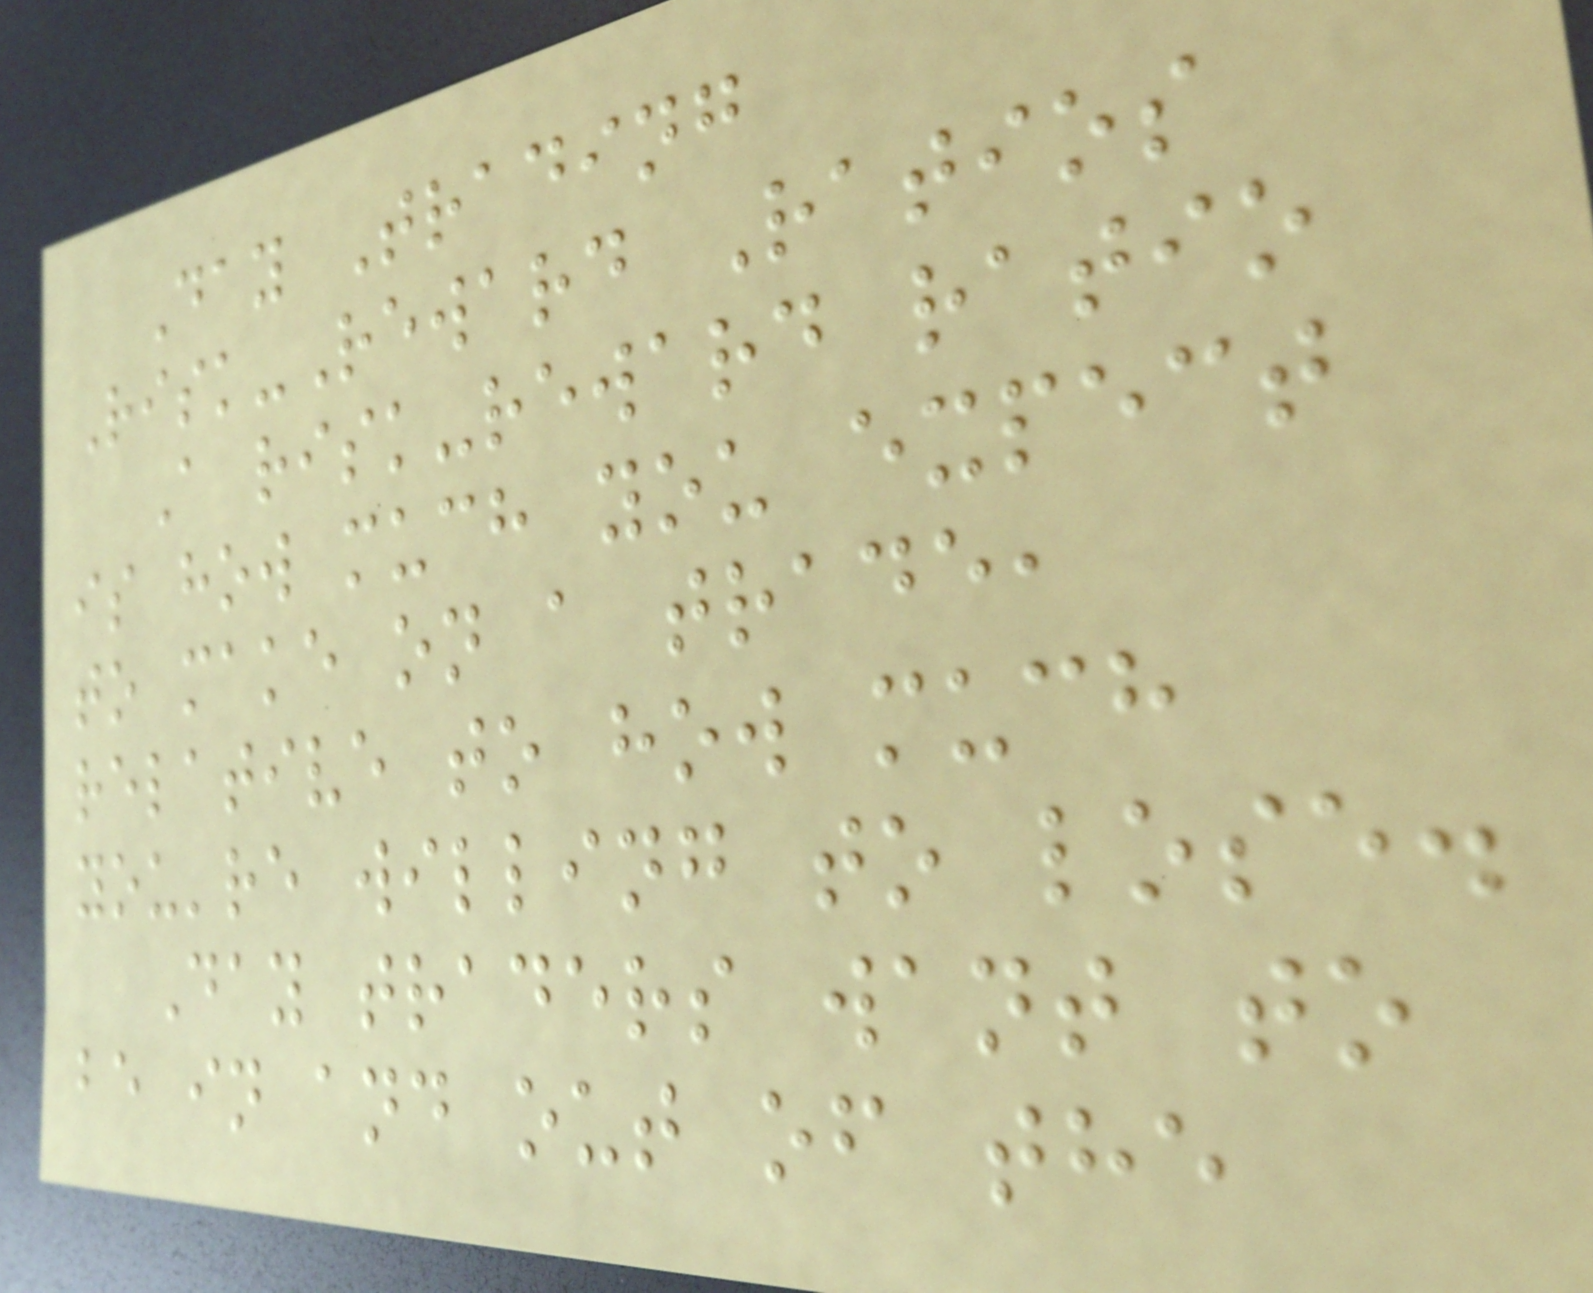Day Trading
Risk-Reward Ratios
A risk-reward ratio
is how much you expect
to make on a trade,
relative to how much
you're willing to lose.
Day traders want to
be in and out of the
